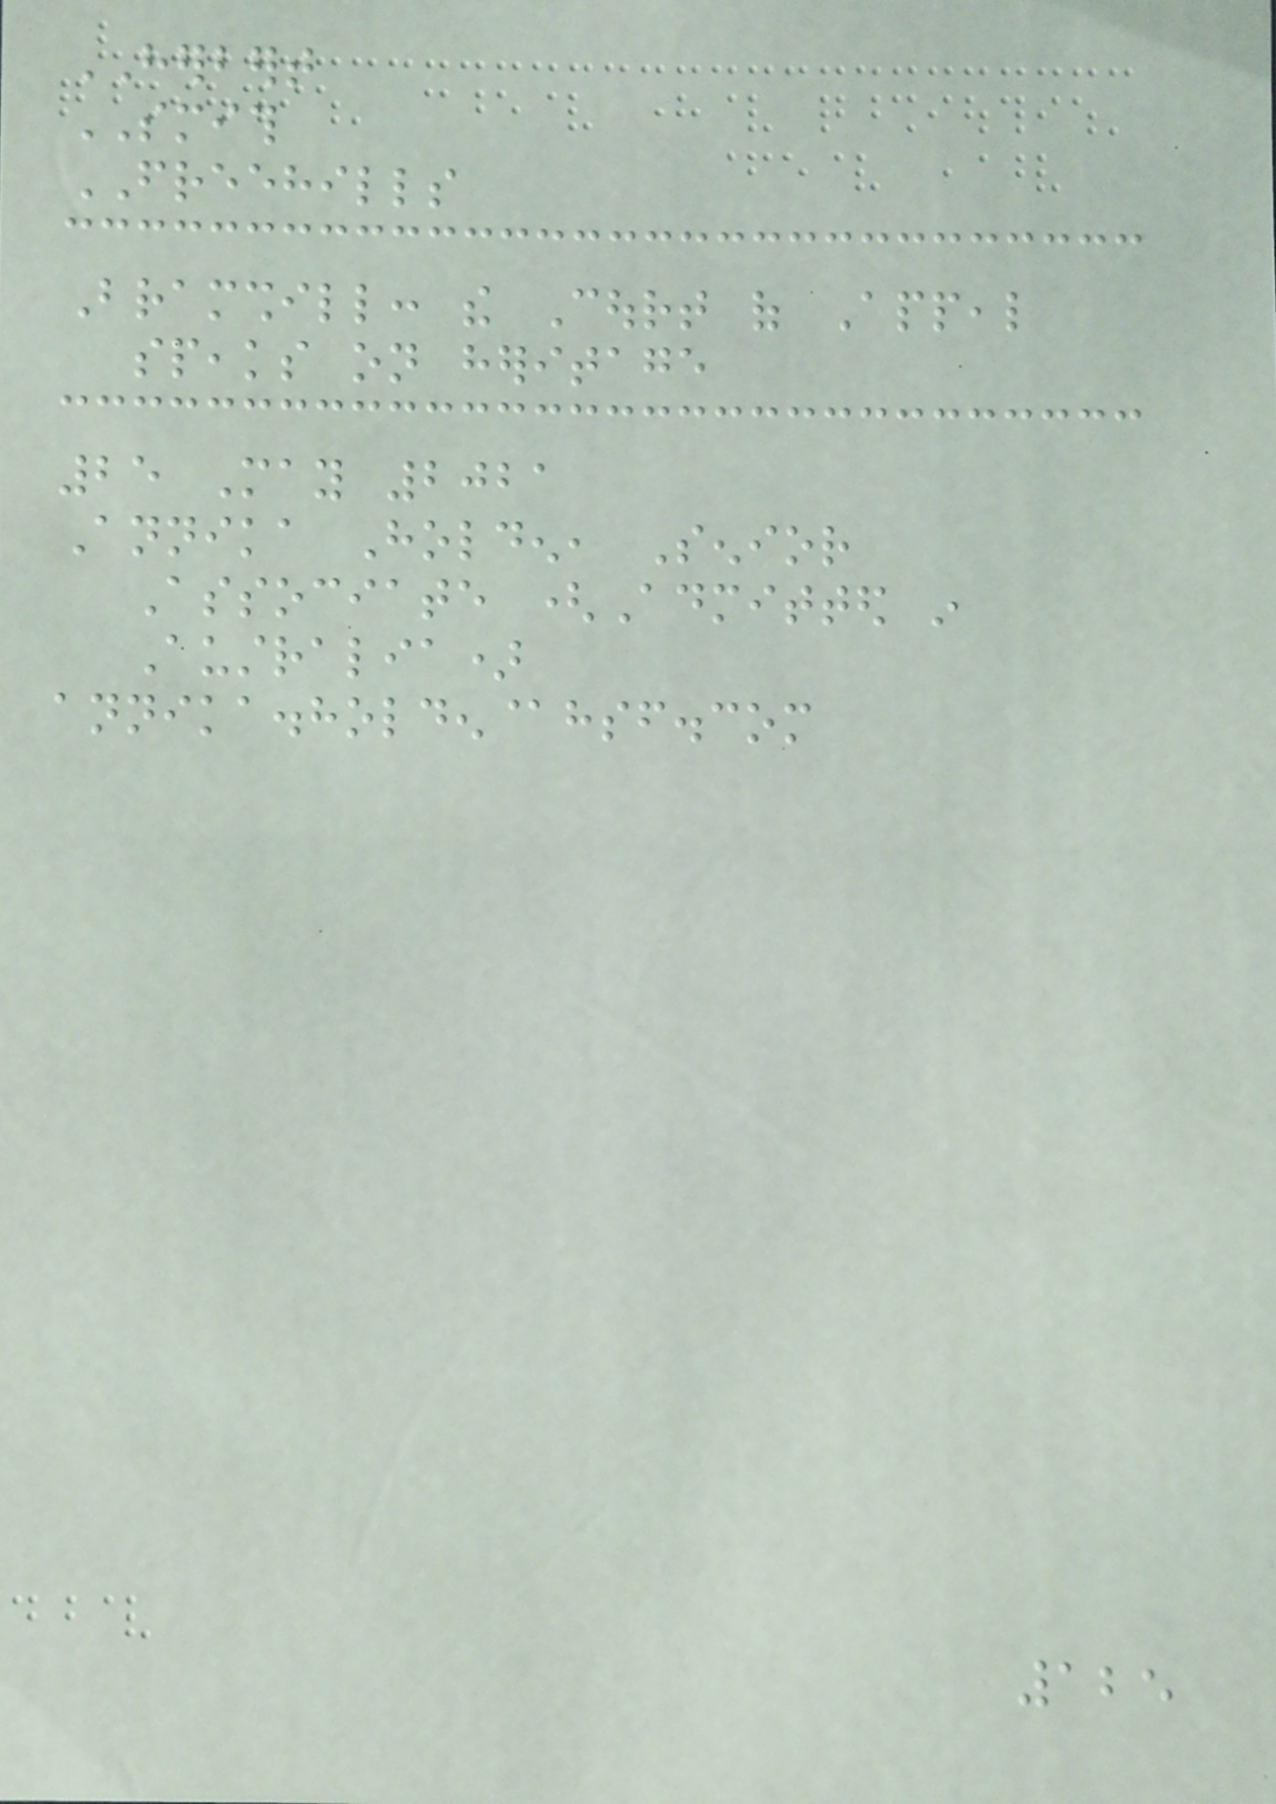HERBERT
SMITH
FREEHILLS
Bramshill: the Court of Appeal
speaks on heritage
25 May 2021
Annika Holden, Senior
Associate (Admitted in
Australia)
annika.holden@hsf.com
125
